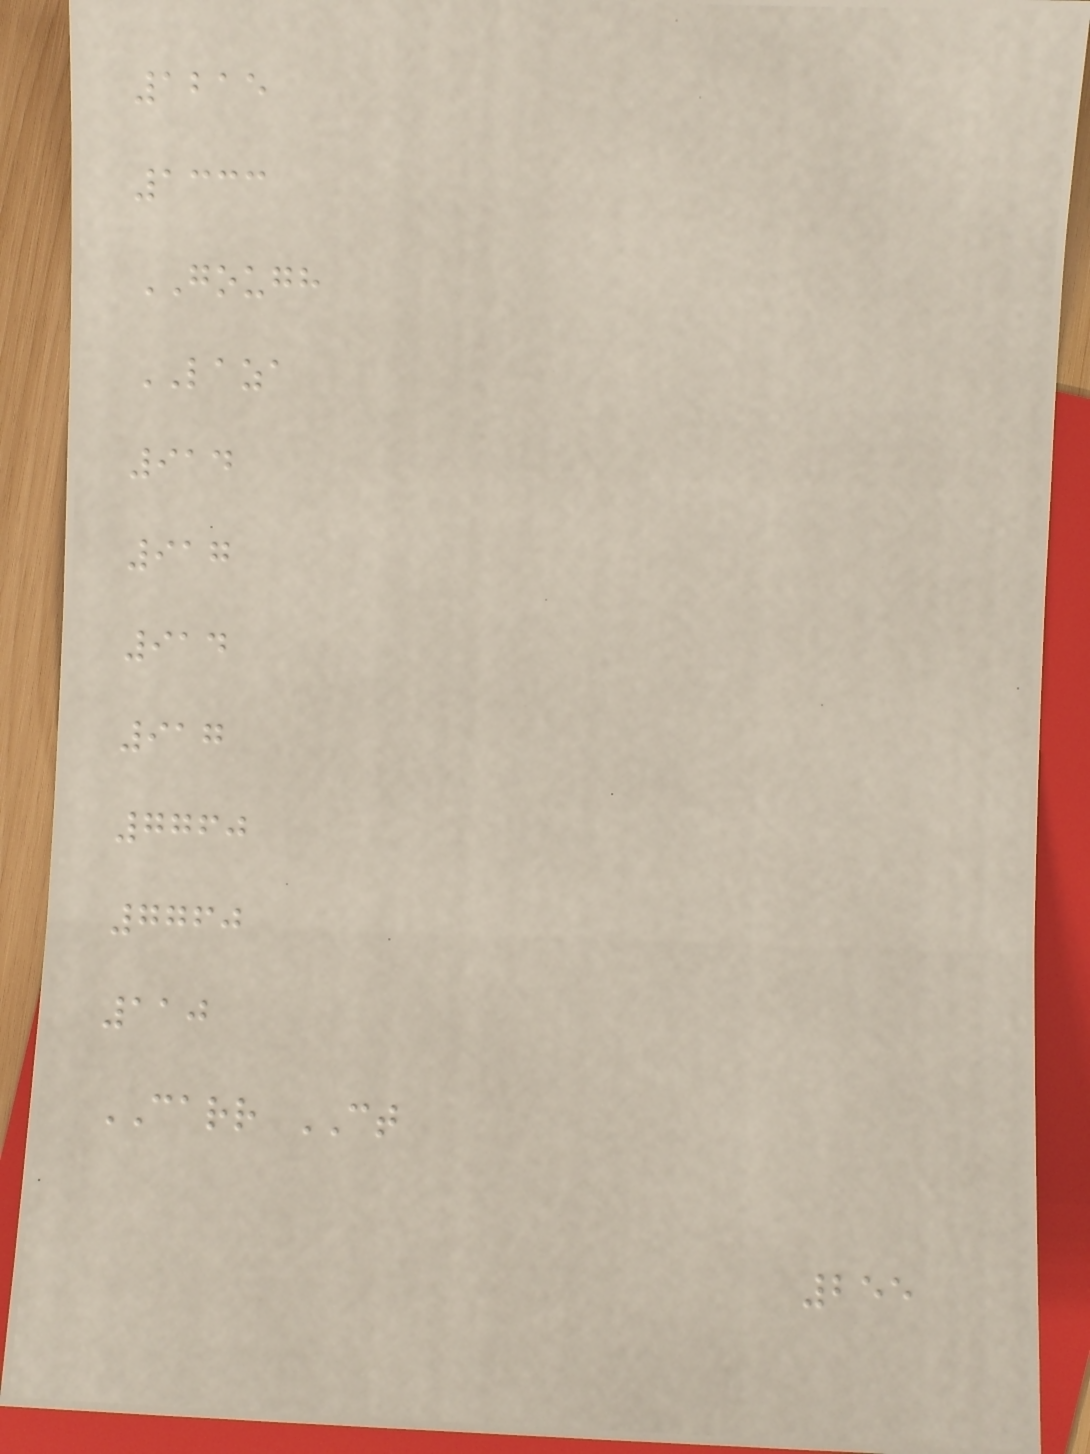1215
1333
GOUGH
LAZA
914
917
914
917
7760
7760
110
CARR CT
255
